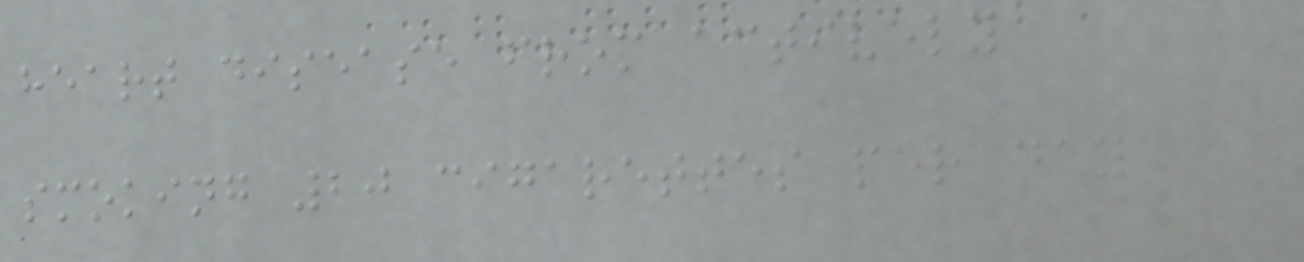heart disease from actively
smoking 20 cigarettes per day
